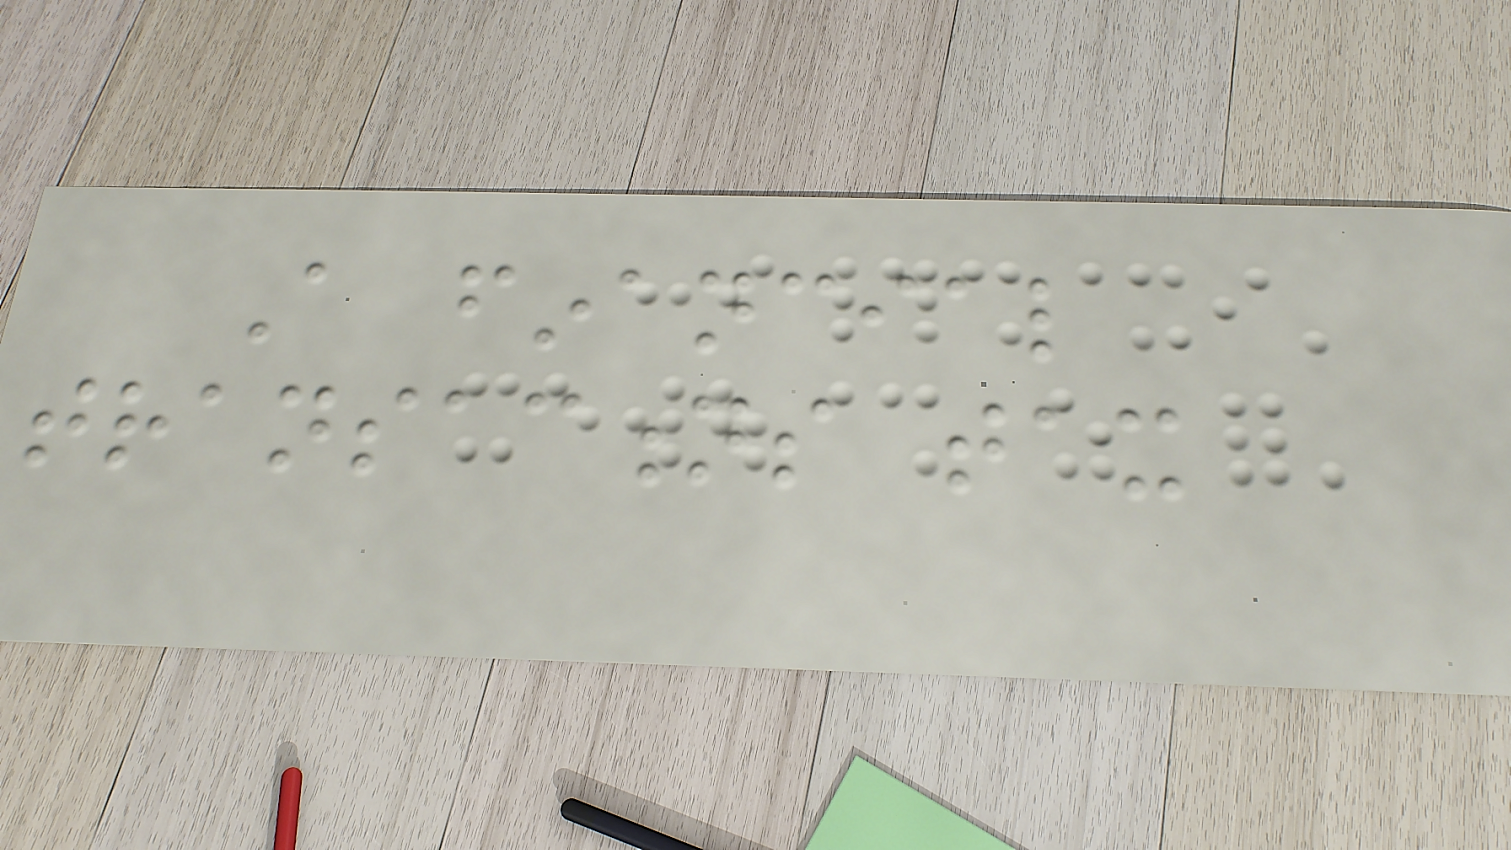A financial
transactions tax
